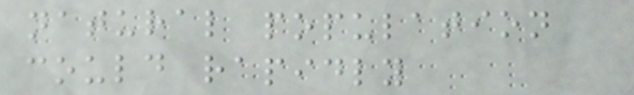natural population
could rapidly
